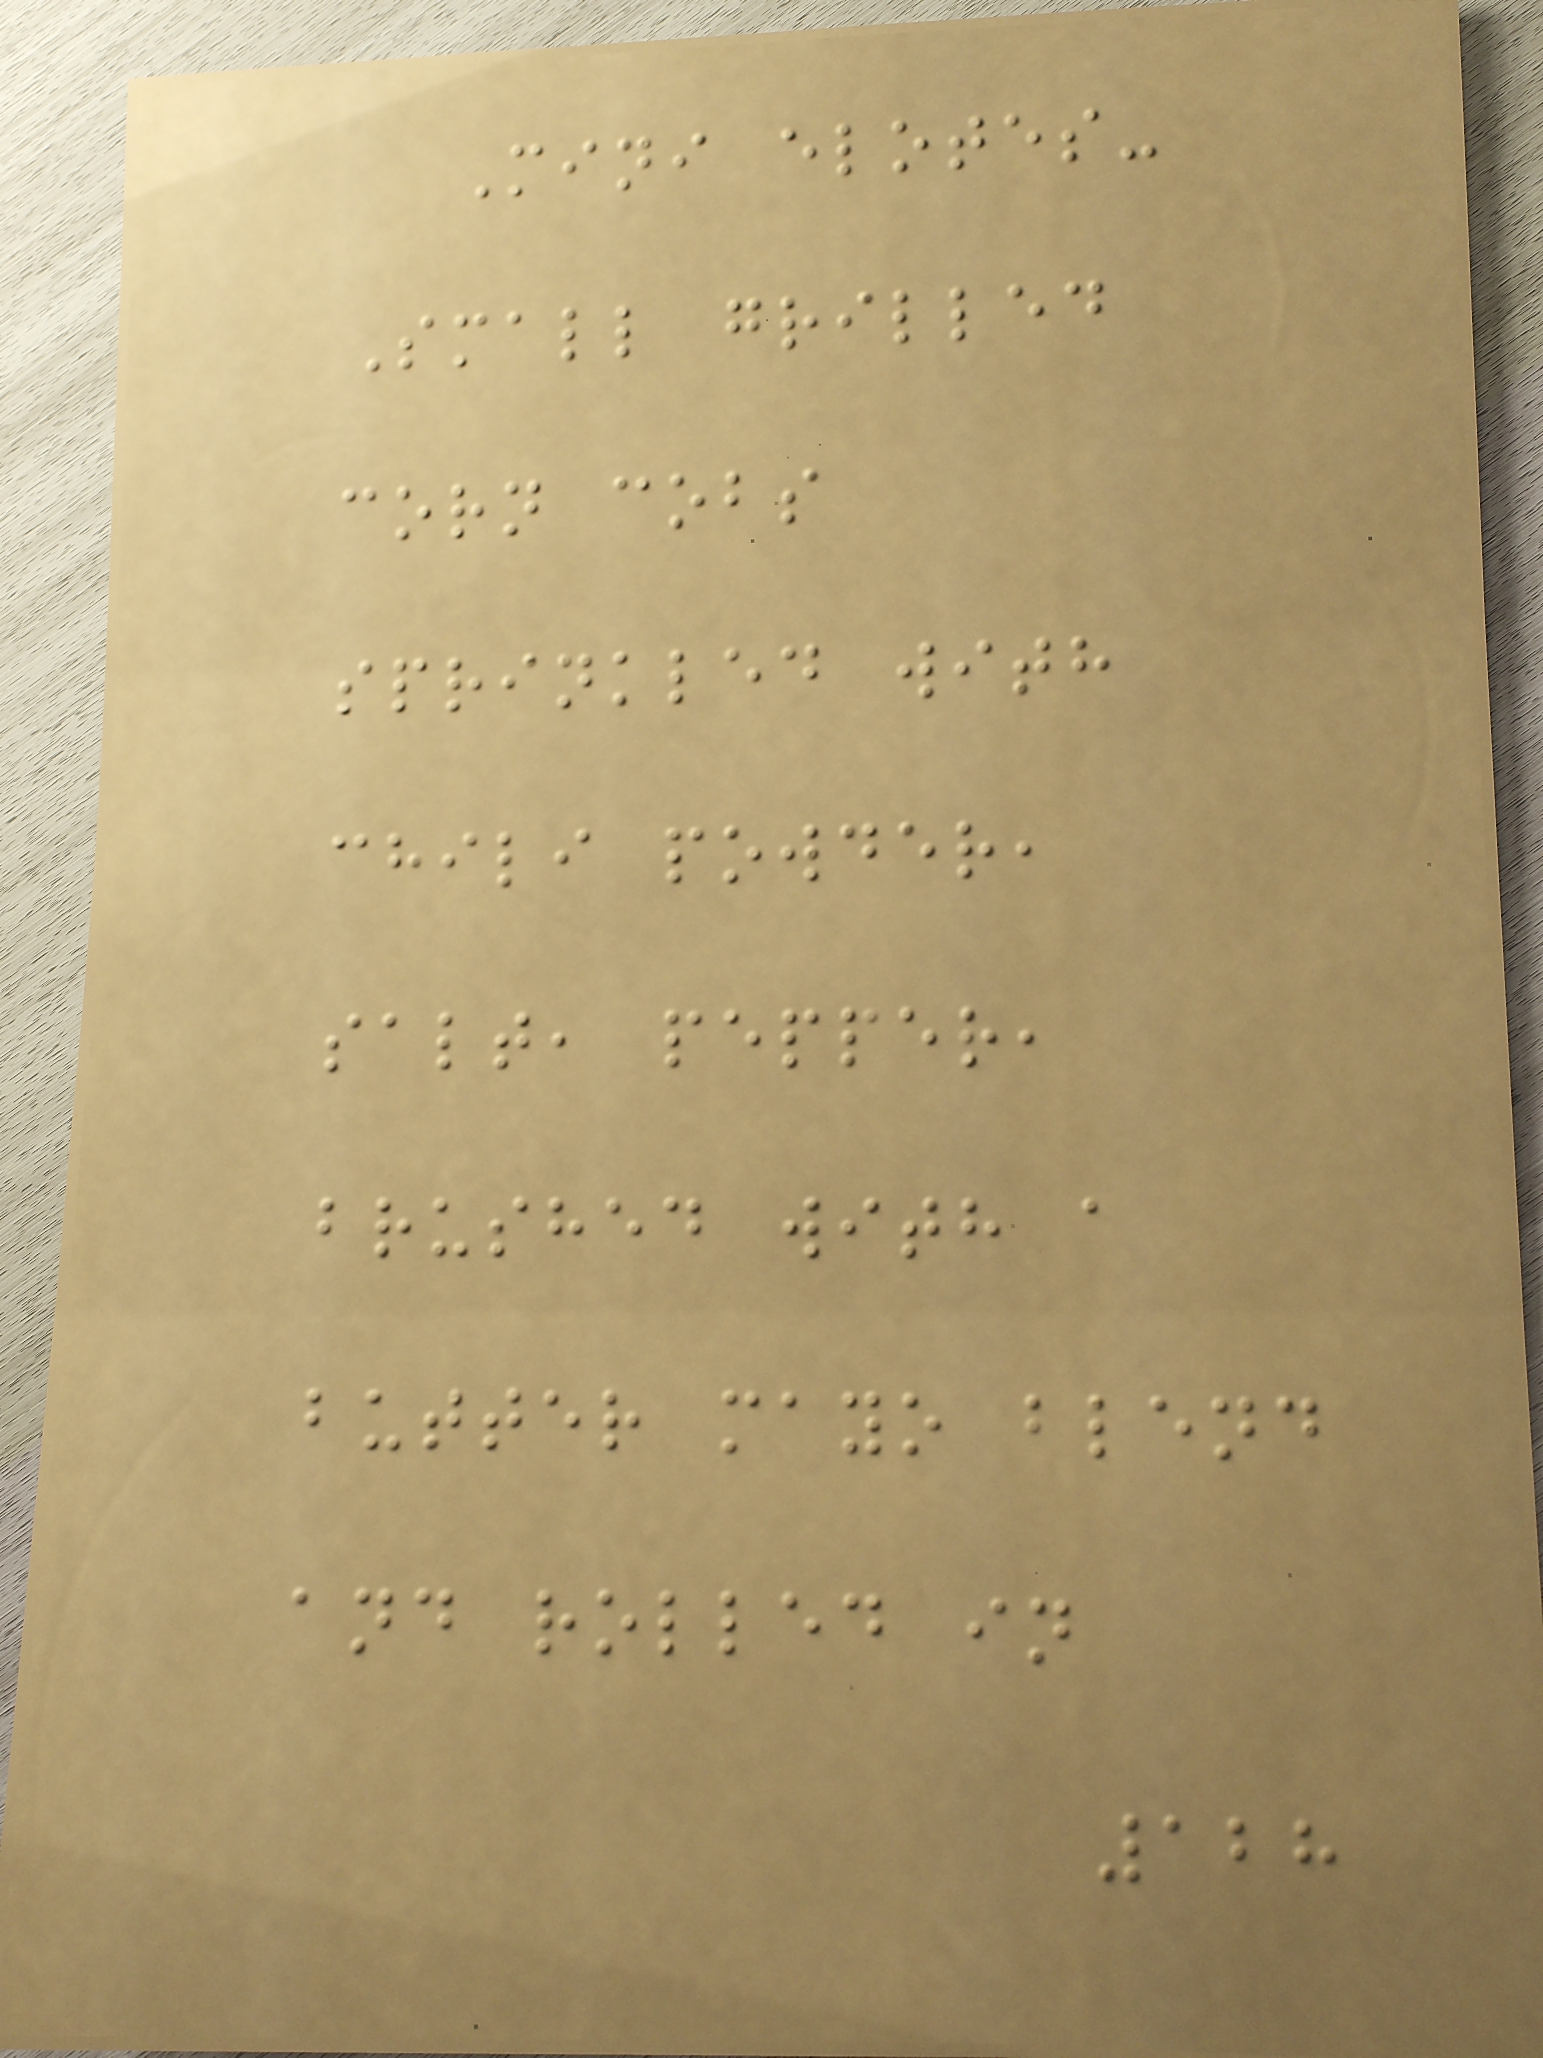Mini elotes-
Small grilled
corn cobs
sprinkled with
chili powder,
salt, pepper,
brushed with a
butter mayo blend
and rolled in
128
